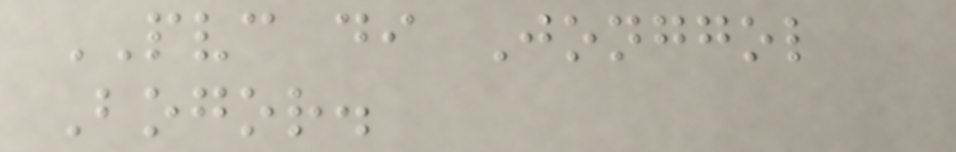PVC di Jonggol
Bogor.
